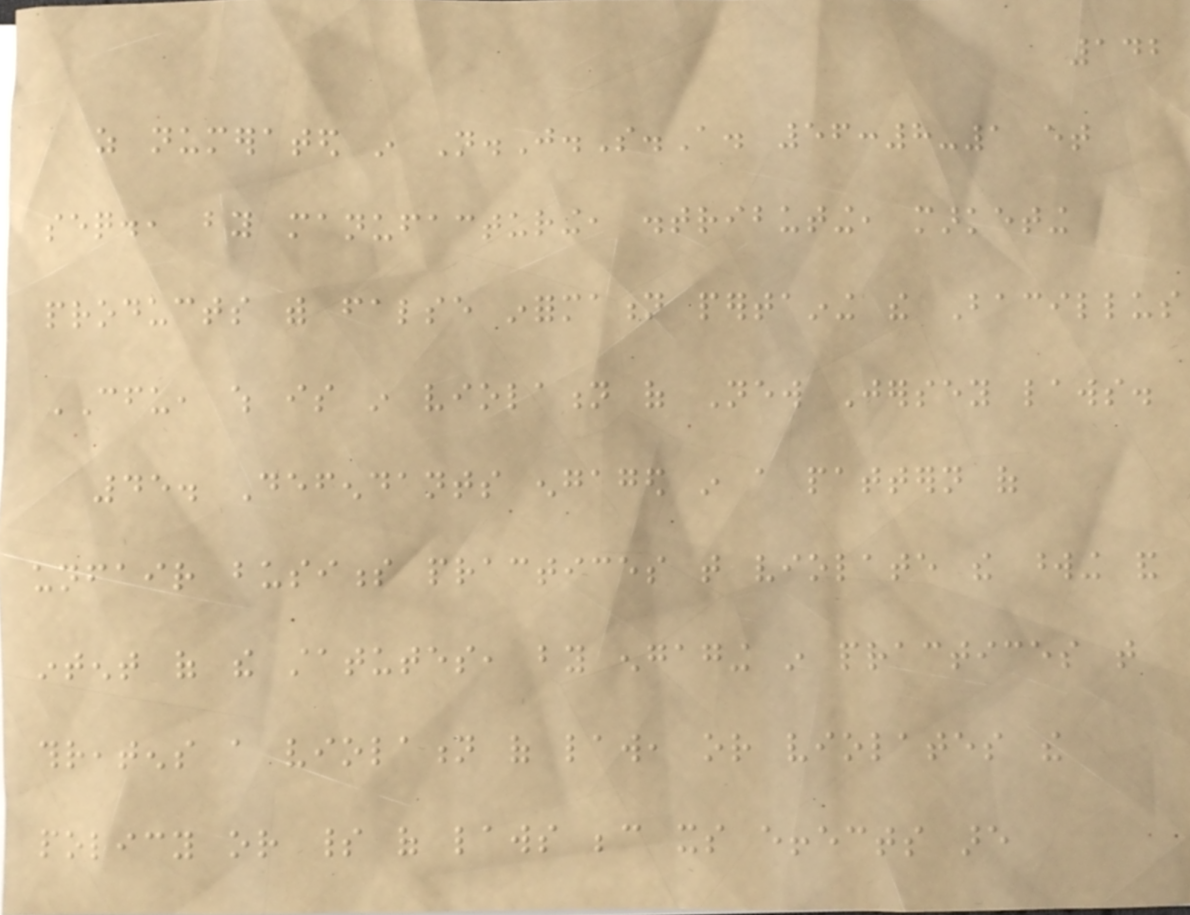142
as numerated in N.J.S.A. 56:8-1 et
seq., by manufacturing, distributing, marketing
products with false information pertaining the Bacillus
CFU, which is in violation of New Jersey laws.
45. Defendants engaged in a pattern of
unfair business practices that violate the wording and
intent of the statutes, by engaging in practices that
threatens a violation of law, or violates the
policy or spirit of laws because its effects are
